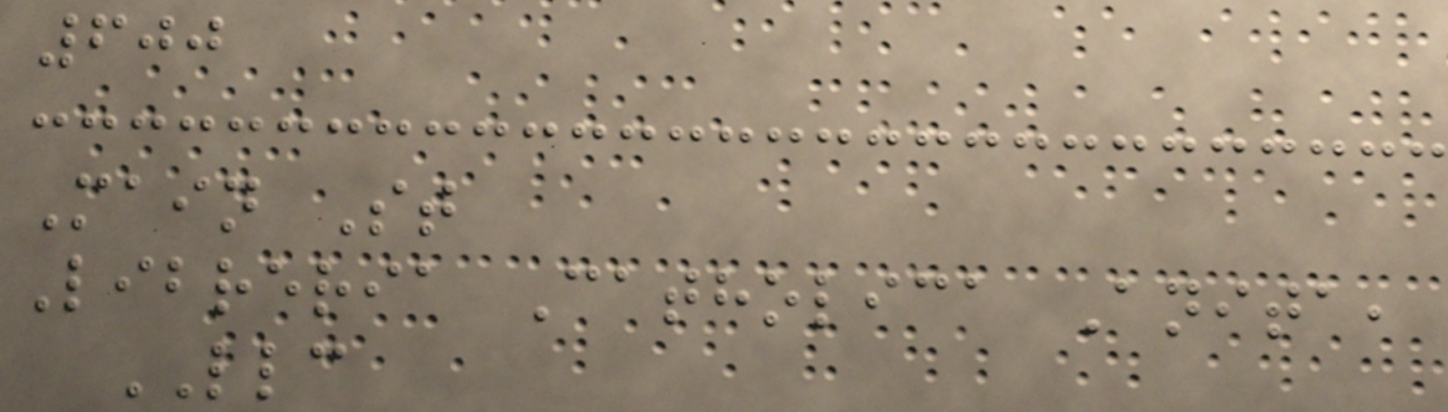600
Main St
Libreria Catholica Anita,
LLC
